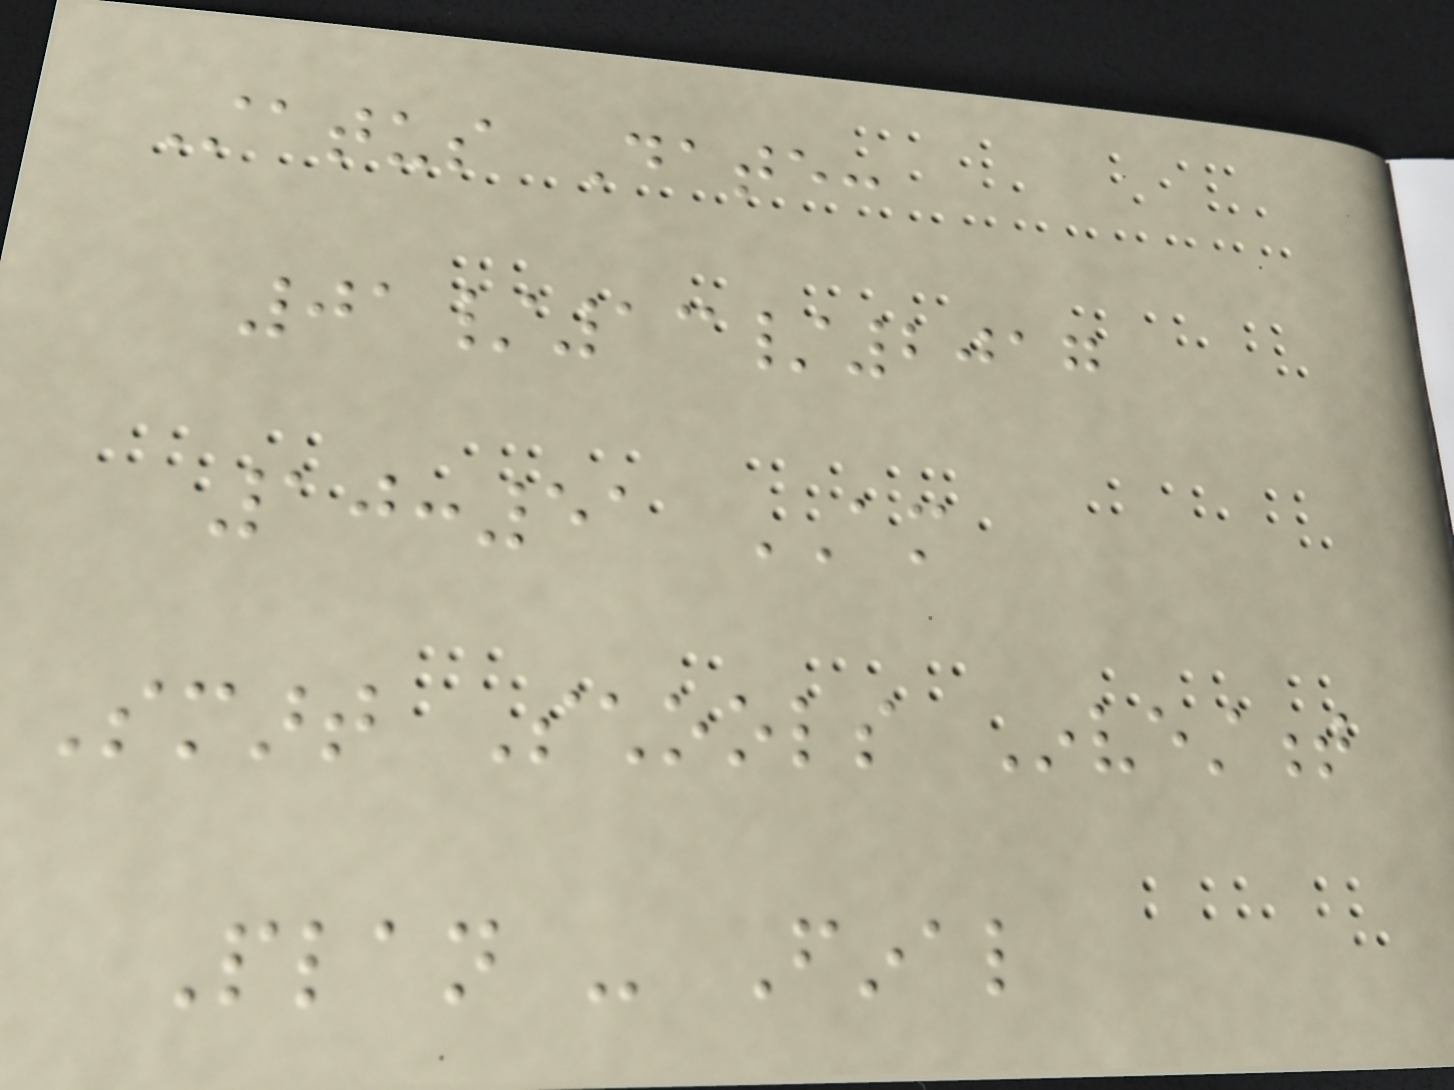Status Date:
01/13/2017
10:51 AM
Smart Schools Investment
Plan - Final
